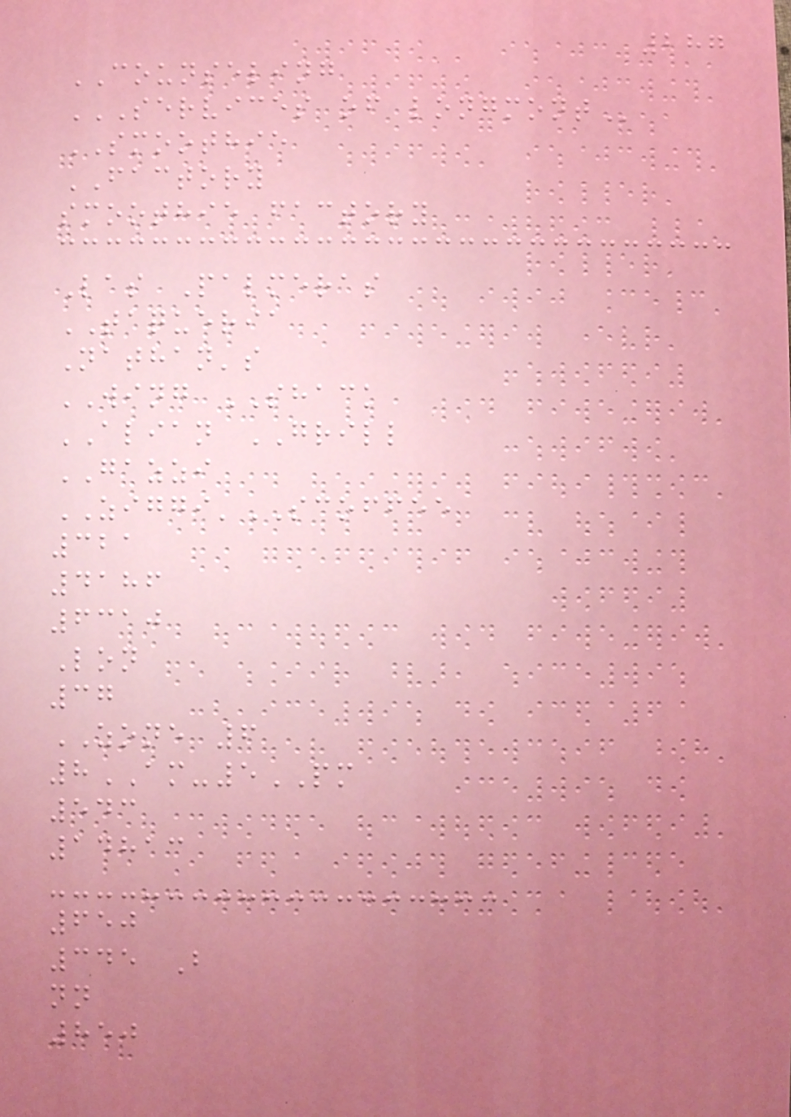287
COUNSELING
SERVICES OF LONGMONT
SMOOTHIE
FACTORY
smoothie factory
Las Palmeras
TAQUERIA
Nathan's
WING SHACK
ALIAN GRILL
GAZZI
ZIGGI'SCOFFEE
321
4186
6310
Lon
37
ZONE 6
8AM-5PM
543
14813
650
345 B
nn
850
